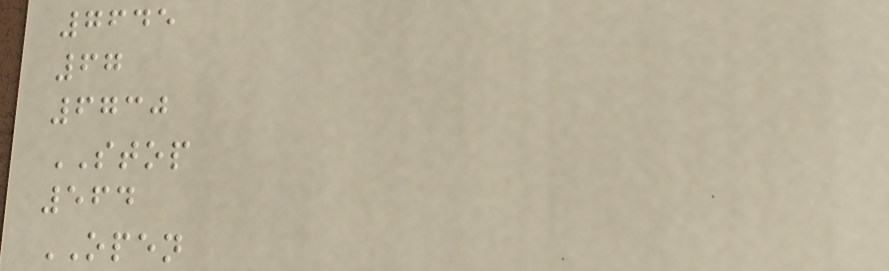7645
67
6730
STOP
564
OPEN
